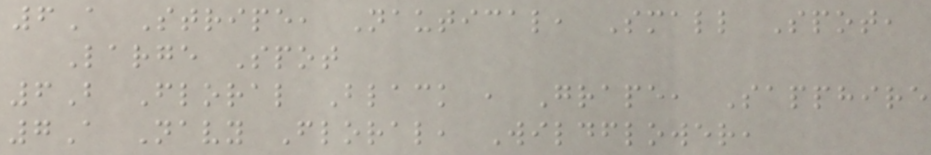6A Stripe, Nautical, Small Spot,
Large Spot
6B Floral Black , Grape, Sapphire
7A Navy Floral, Wildflower,
